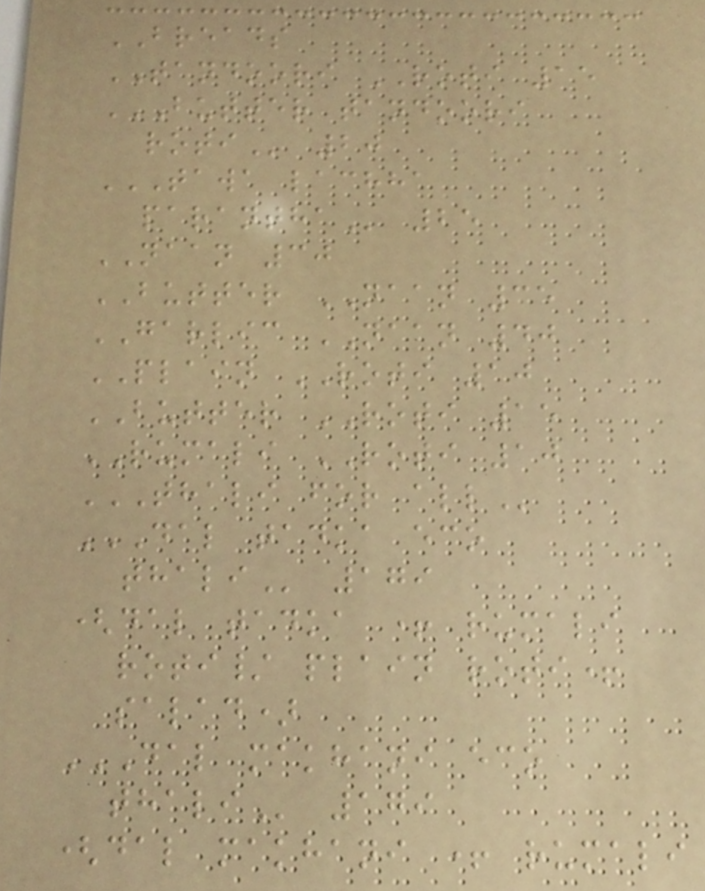BREADS
TANDOORI ROTI 15
BUTTER TANDOORI
ROTI 20
TAWA LACHHA
PARANTHA 25
NAAN 30
BUTTER NAAN 35
GARLIC NAAN 40
PLAIN ROTI 10
BUTTER ROTI 15
RUMALI ROTI 10
THALI FOR ALL
DAL TADKA ECO
THALI 179
(dal tadka + rumali
roti/ plain roti+
salad)
DAL MAKHANI ECO
THALI 179
(dal makhani + rumali
